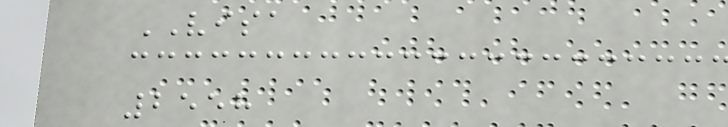VISA
2558
